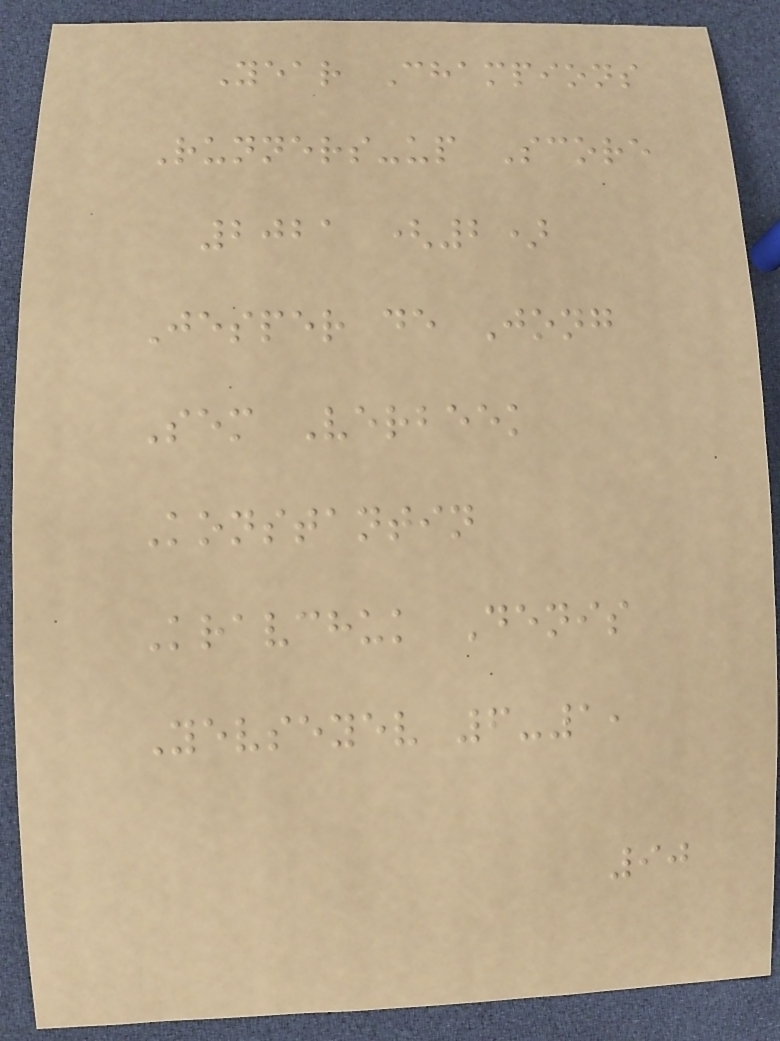Year Champions
Runners-up Score
2021 (2)
Jesper de Jong
Sem Verbeek
Konstantin
Kravchuk Denis
Yevseyev 6-1,
90
